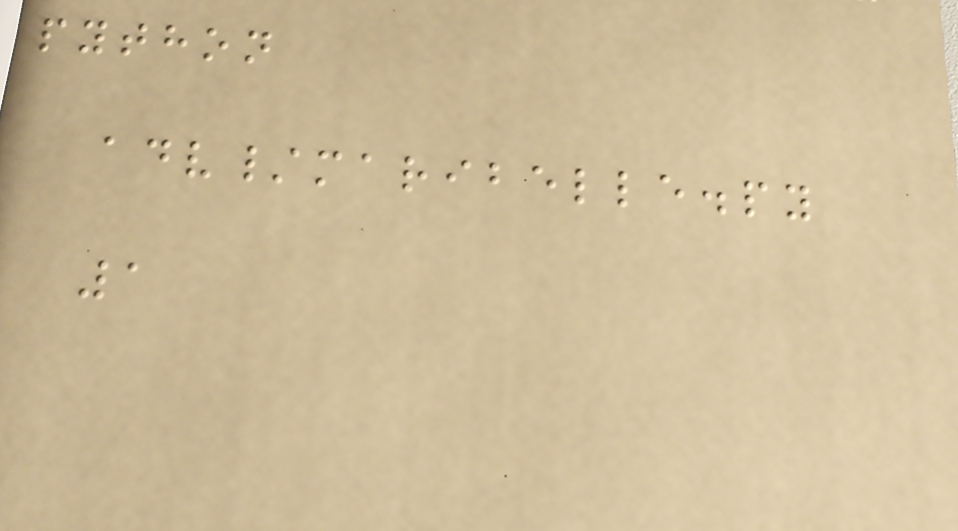python
adv/maribelle.py
1
